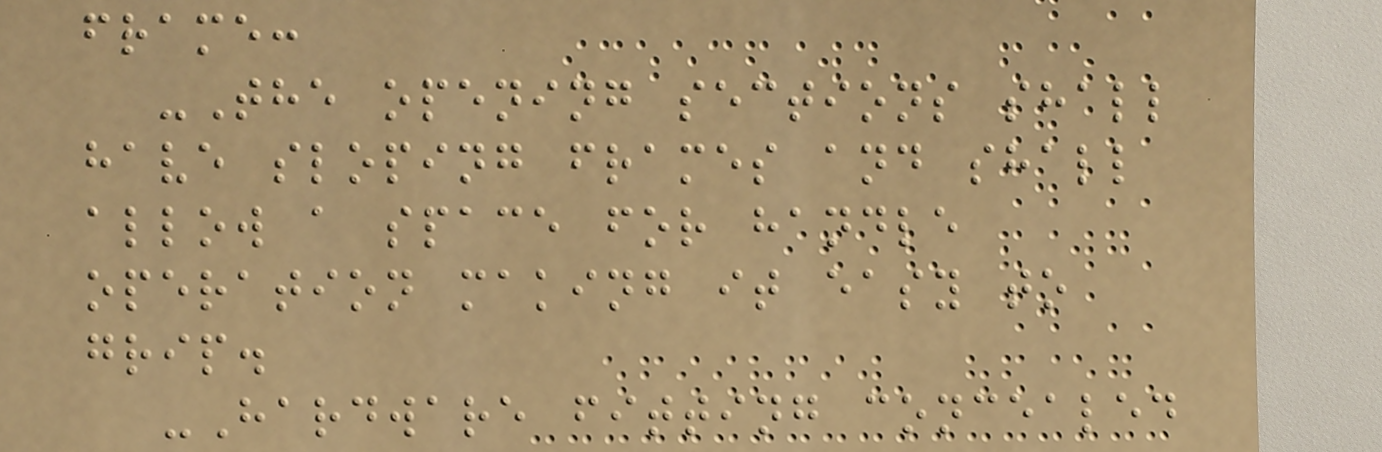frame:
-The opening sections shall
have sloping frames and shall
allow a space for handle
operation making it easy to
grip.
-Hardware fitting concealed
